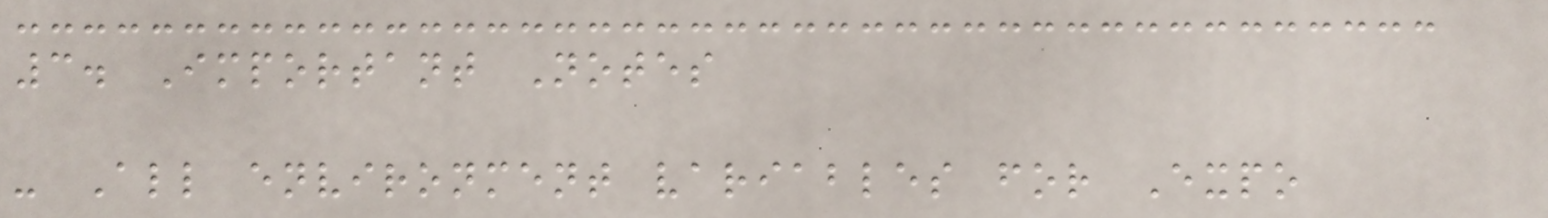3. Important Notes
- All environment variables for Expo
